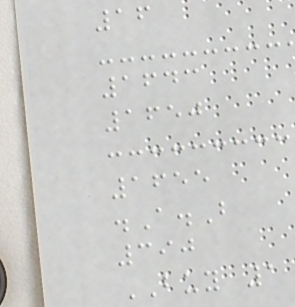16
1643
1650
1655
.A.B
390
BUY 1
